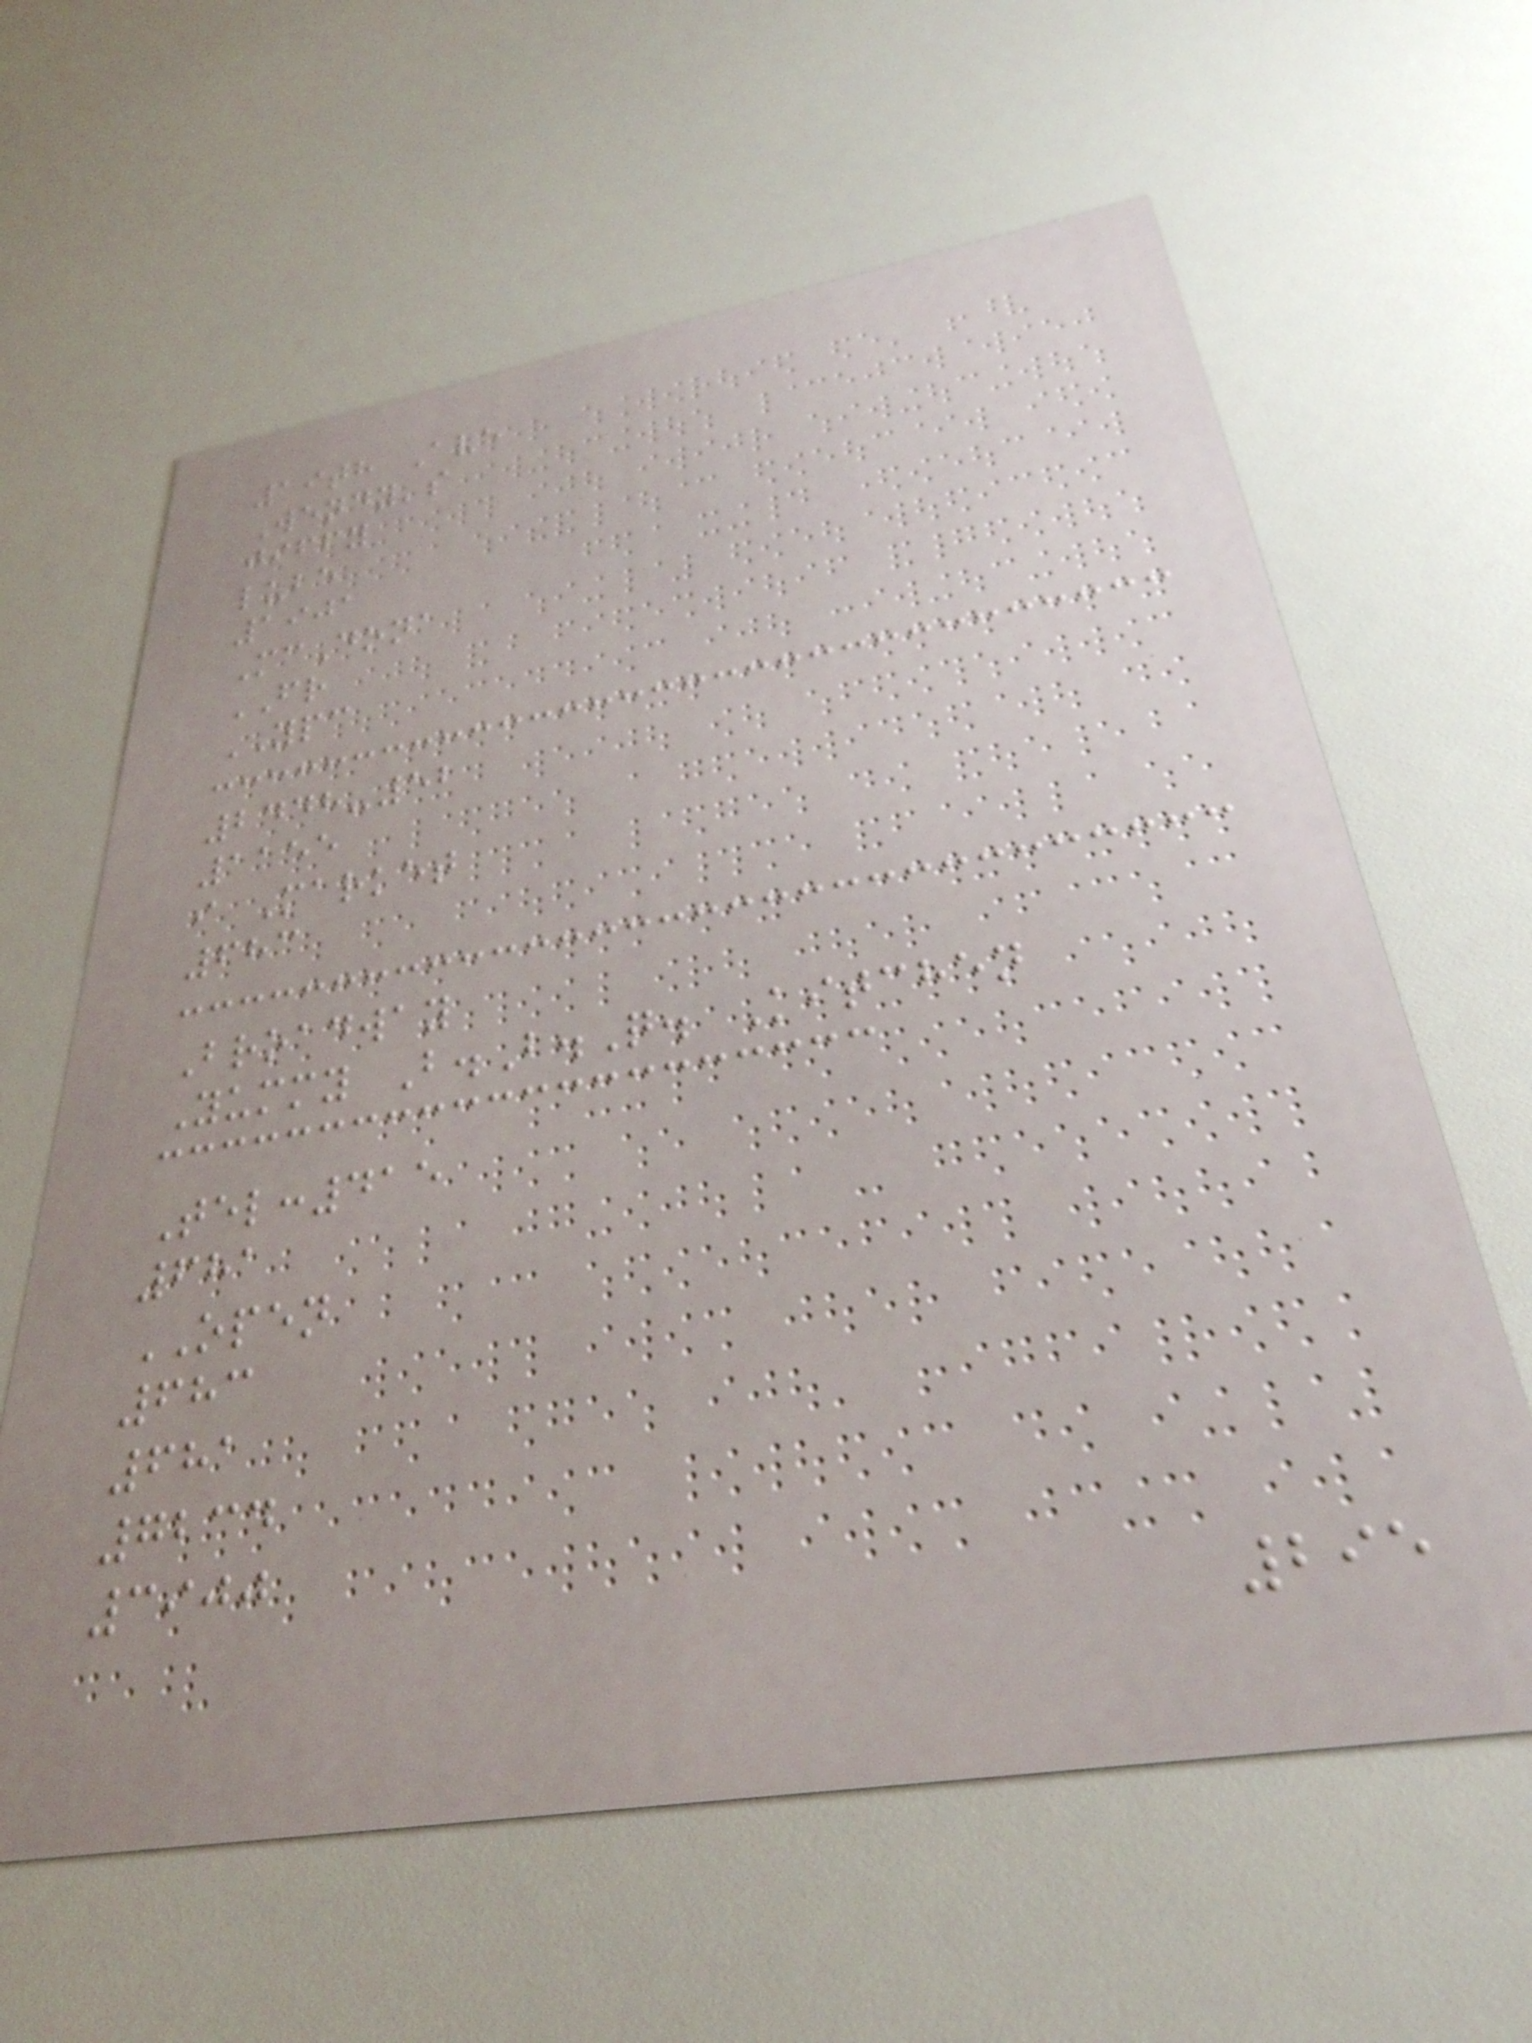19th Ave
Wendy's
jiffy
lube
1901
McDona
FR
YPC
2448-52
1155
i Market
683
Broadway
Yummy B.B.Q. Kitchen
Tel:415
681
OPEN
683
681
7234
3900
295
